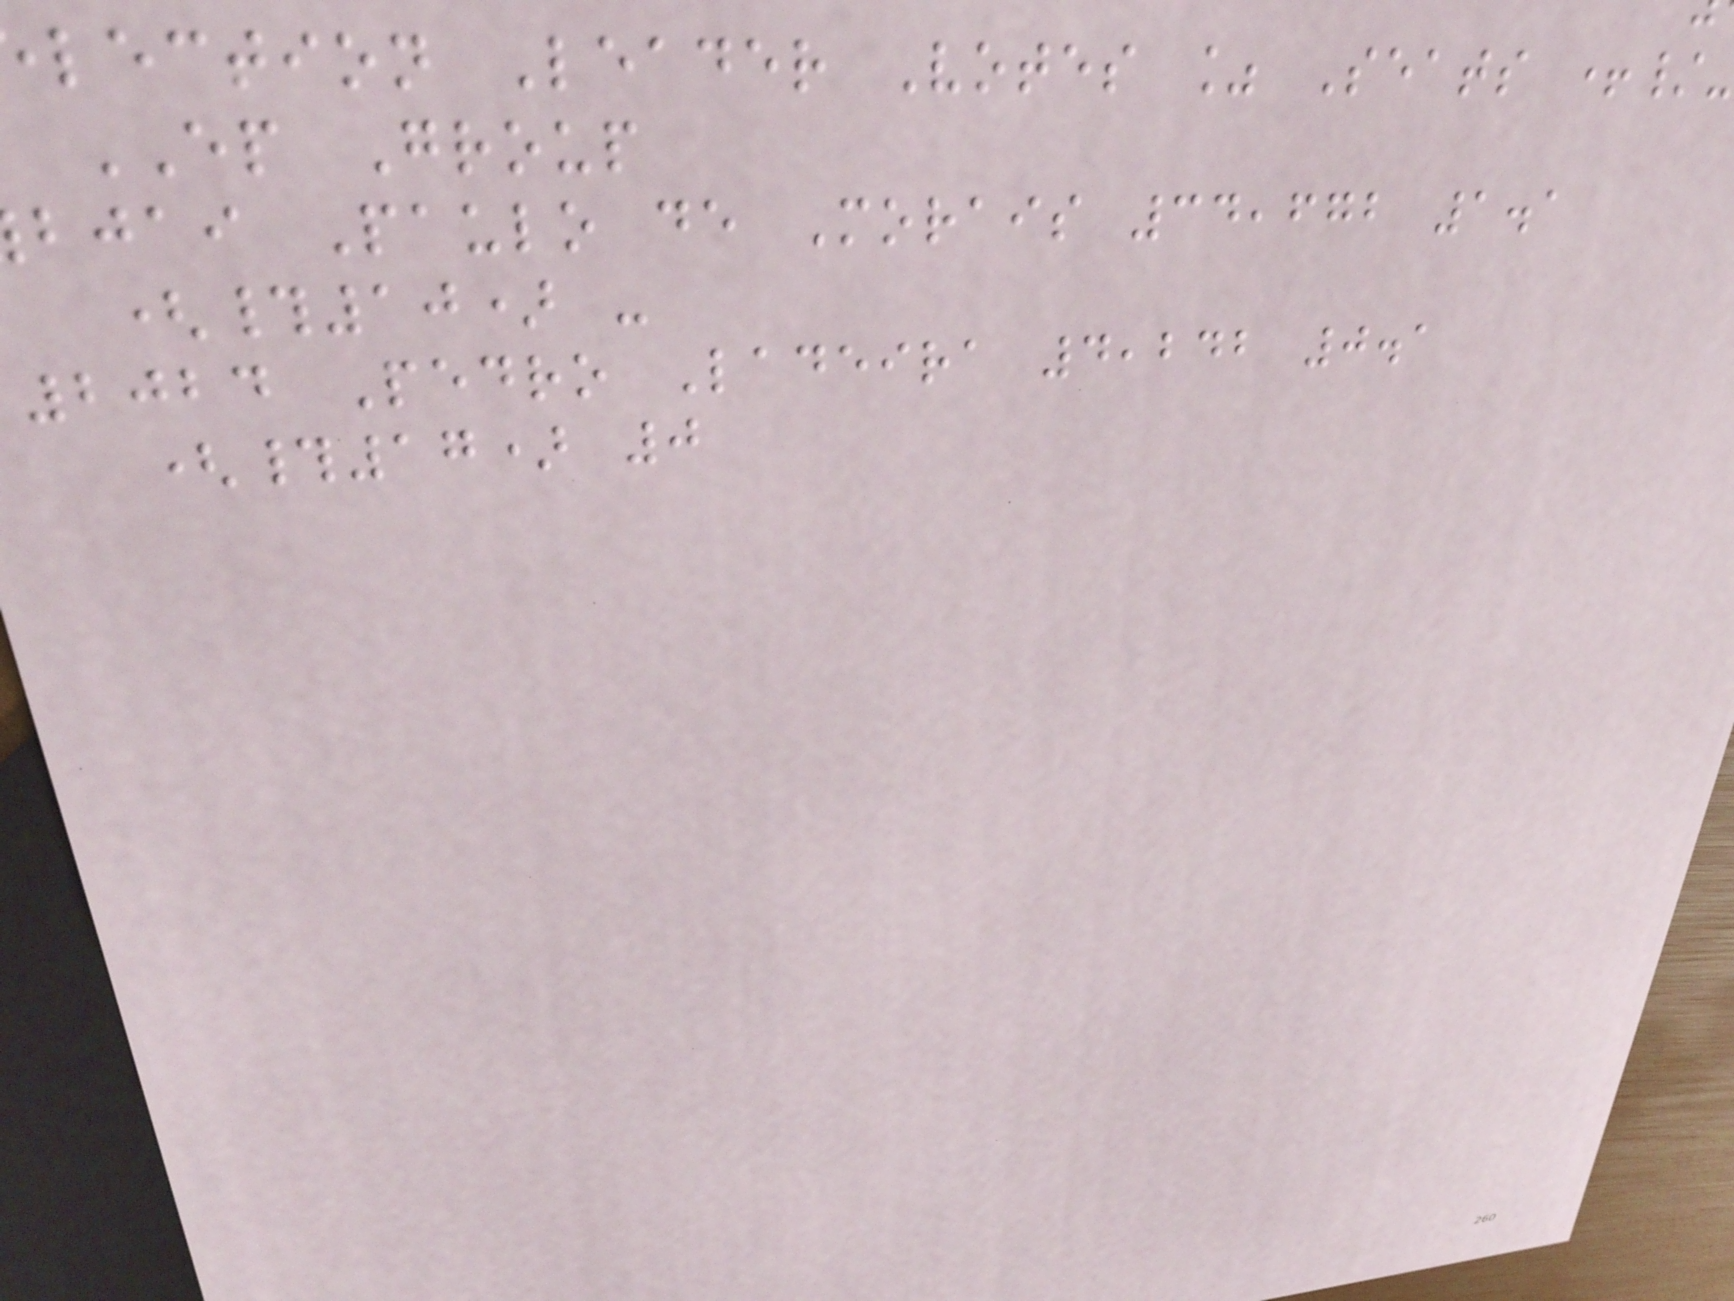lection Leader Votes % Seats +/
EP Group
bjai Paulo de Morais 34,672 1.1
(#10) -
2024 Pedro Ladeira 4,242 0.1
(#17) 0
